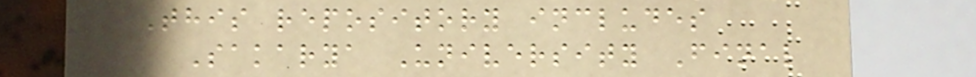This repository includes
Sakarya University Final
